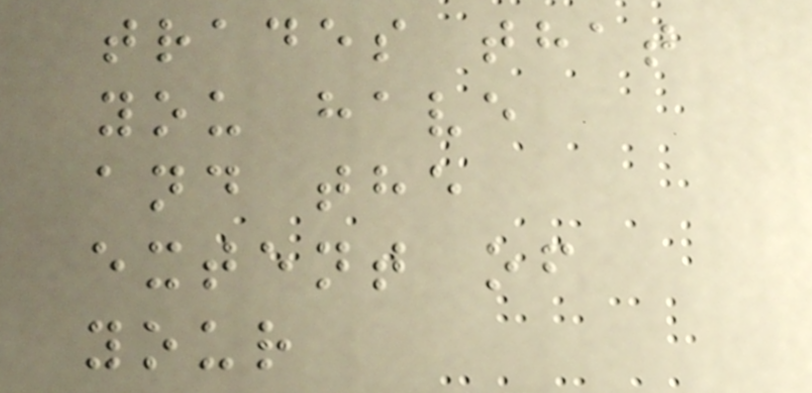trades that
you have
and the
extent of
your
